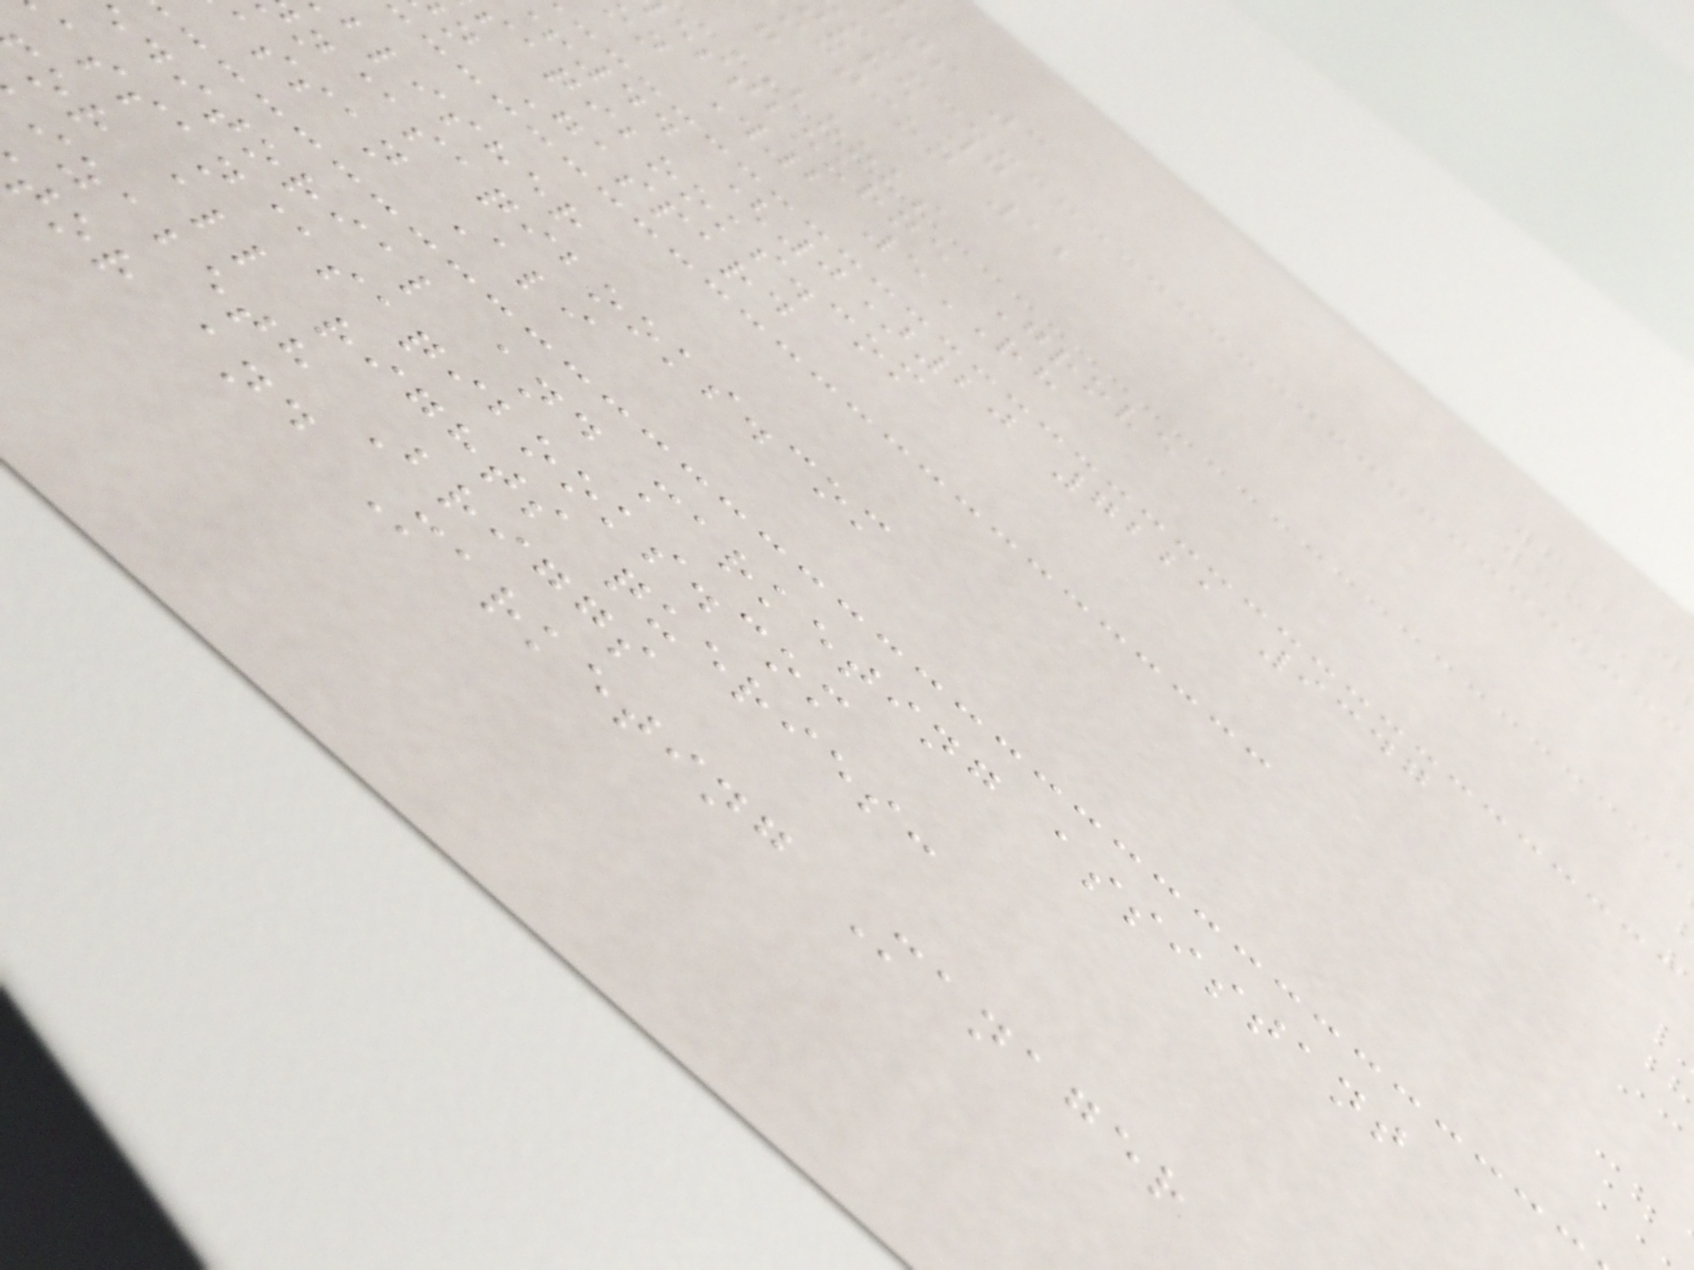hts 3
ure 7
iction 12
BOOKS
estbourne Grove
n W2 5RH
44 (0)20 7221 9347
saqibooks.com
n Gaspard
blisher
n@saqibooks.com
assan Ali
editorial and marketing assistant
assan@saqibooks.com
or all rights queries:
izabeth Briggs
tor and Marketing Manager
